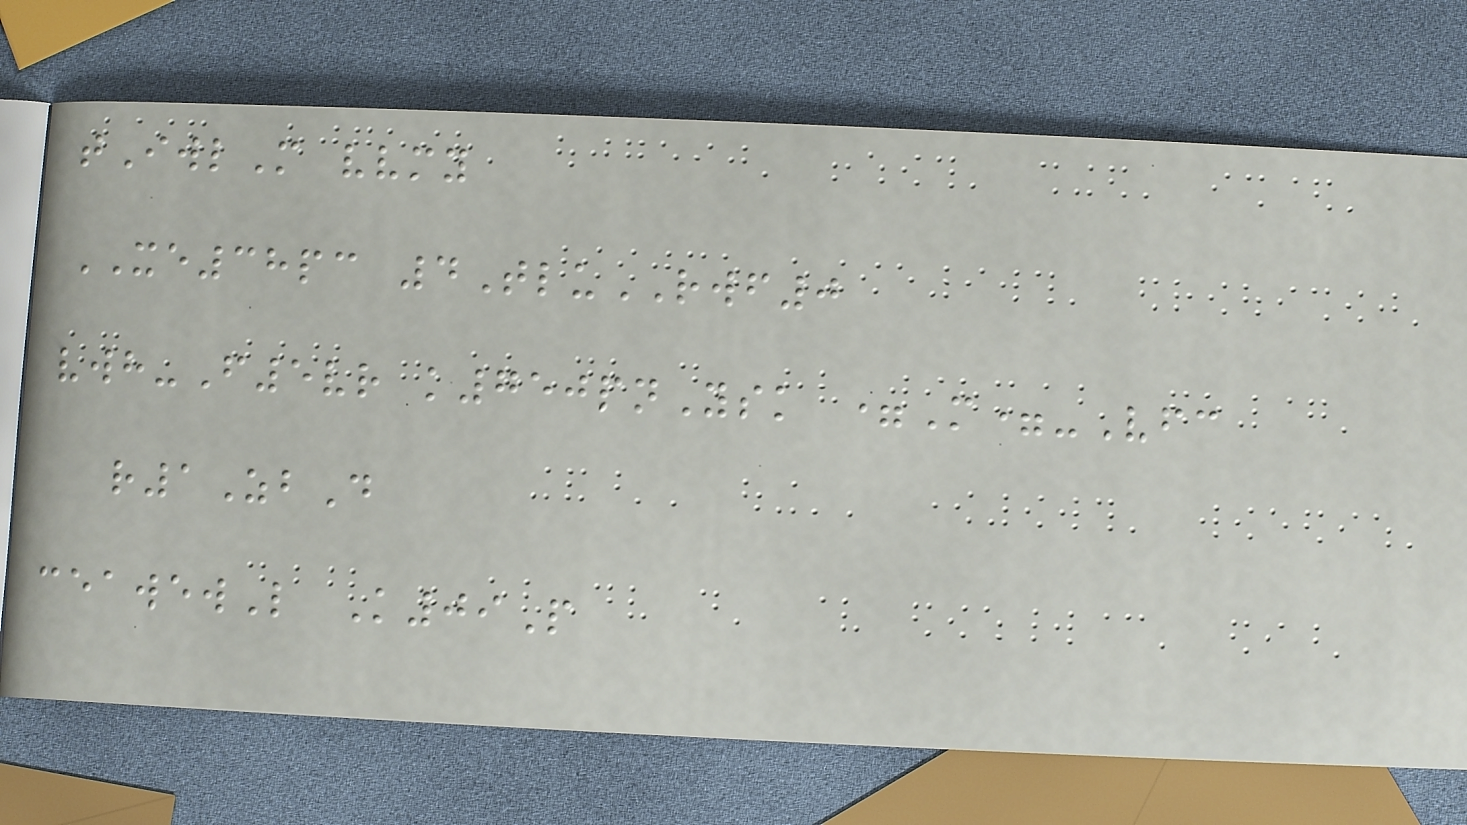tIwlM vvmy
XE38pc 4TluRWF0
vwh-F5vr k750pnYsk =M=-Vfc
r1ZbD
ceawewL K09P
